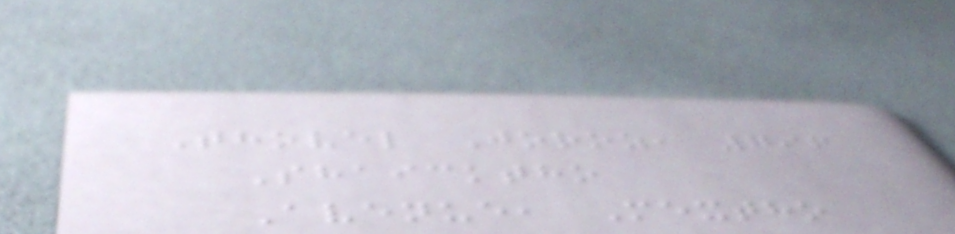Thovel Joroz, 796
Shaicktho
Avenue, Mextho
